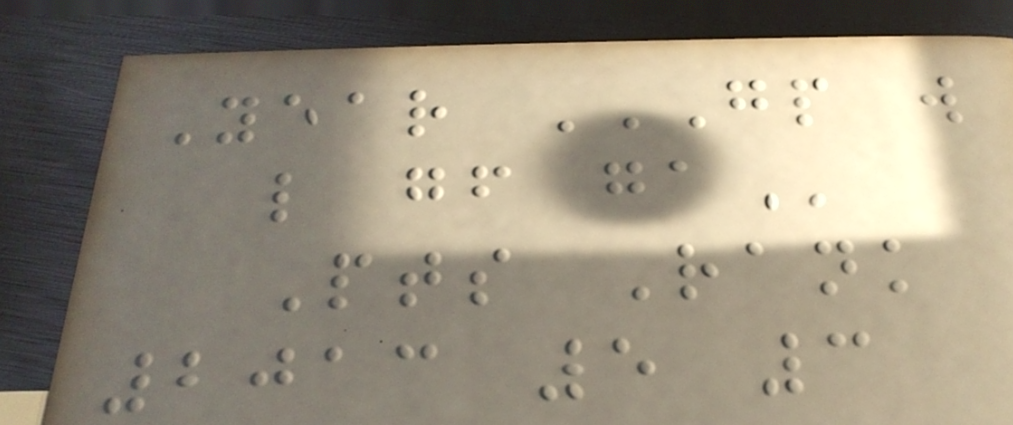Year GP W
L GF GA
Pts Rank
2013 5 3
